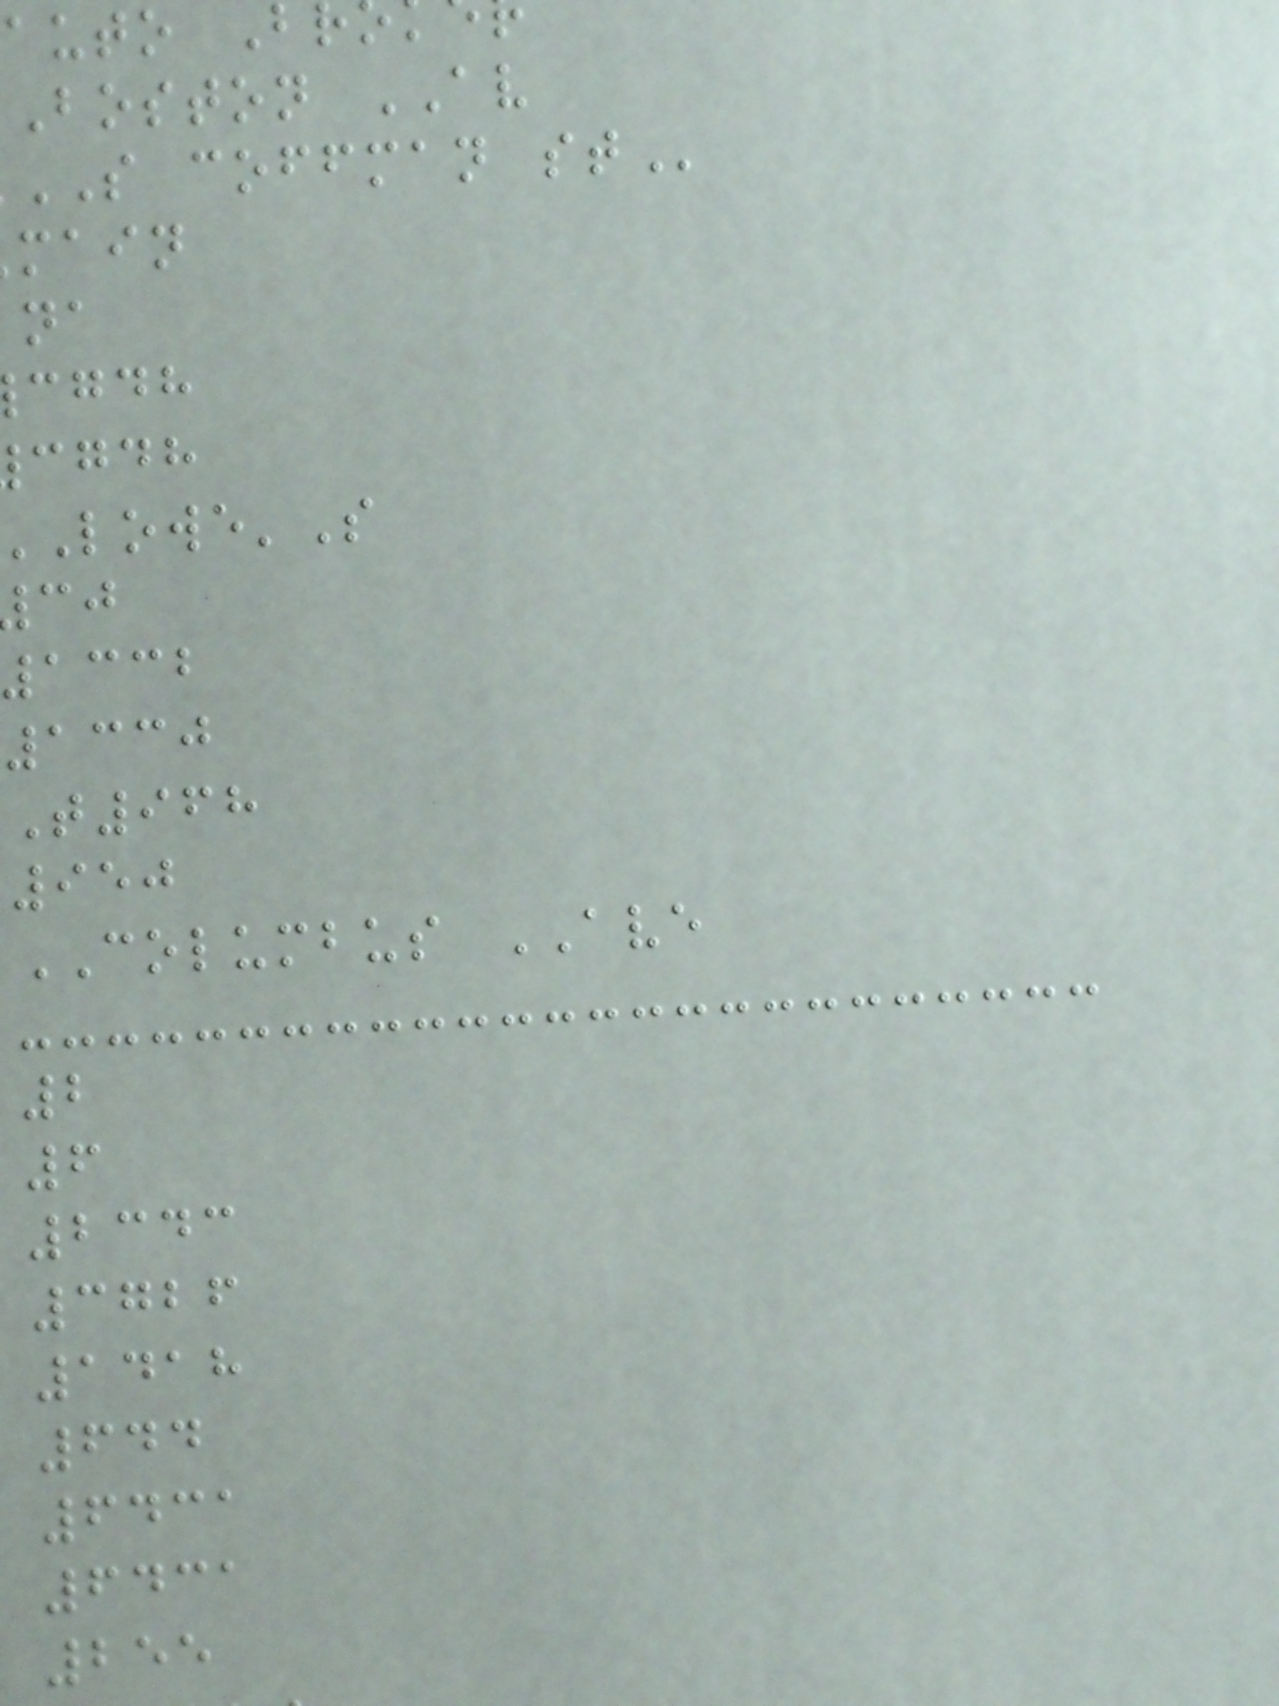auto B
boston AV
S coffman
main
cgdh
cgdh
1332
1330
T968
950
COLUMBUS AVE
2
6
2343
3726
1418
644
6431
6431
255
